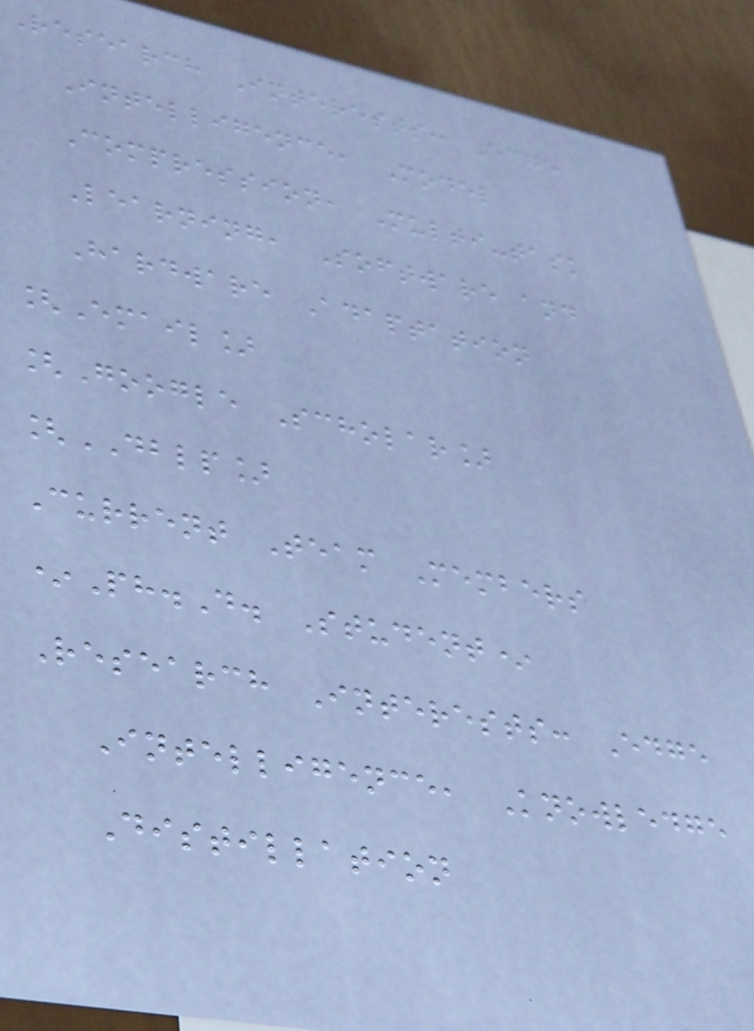Research Interests: Edge
Intelligence, Model
Compression, Multi-task
Learning, Software and
Hardware Adaptation
[Email]
[Google Scholar]
[DBLP]
Current Team Members
*Ph.D. Student*
Research Interests: Edge
Intelligence, Knowledge
Distillation
